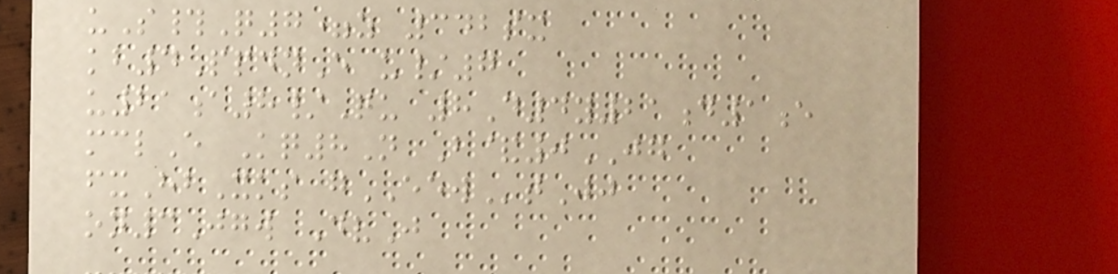uS#Q7=z 342sx
kb4PpdnE u/7
u21a8/Qu 8D4y21d1e
mclE Kq8N B&0JG
fxHbXks gEEWtJj
on3Jgw DvJ
